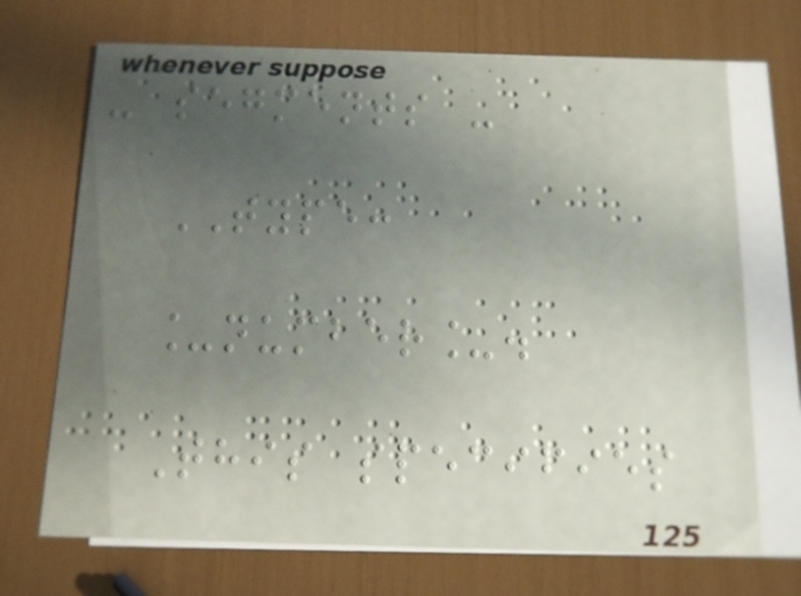- segments -
TYPE:
_number_.
This specifies
